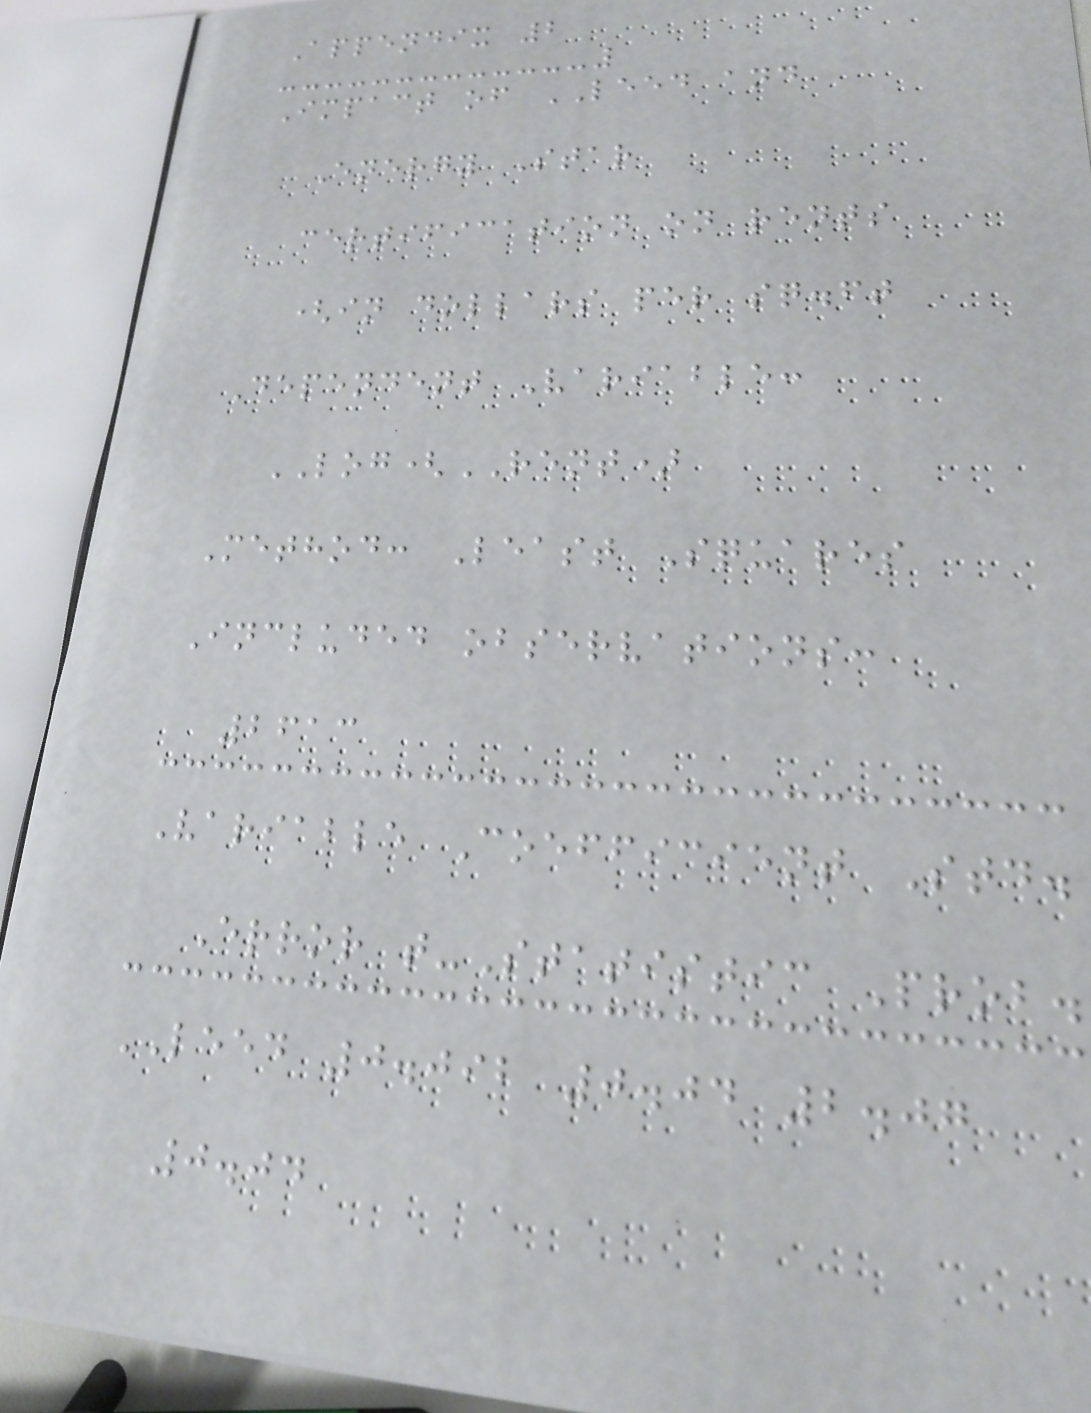Appendix 2
Impact of LEED and
Energy Star
certification on rents
(in dollars per sq.ft
Dependent Variable:
LOG(RENT)
Method: Least Squares
Included observations:
2613
Variable Coefficient Std.
Error t-Statistic Prob.
LEED 0.092 0.04 2.07
0.04
